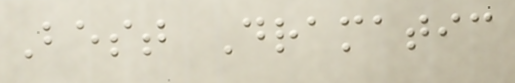Best Dramatic
